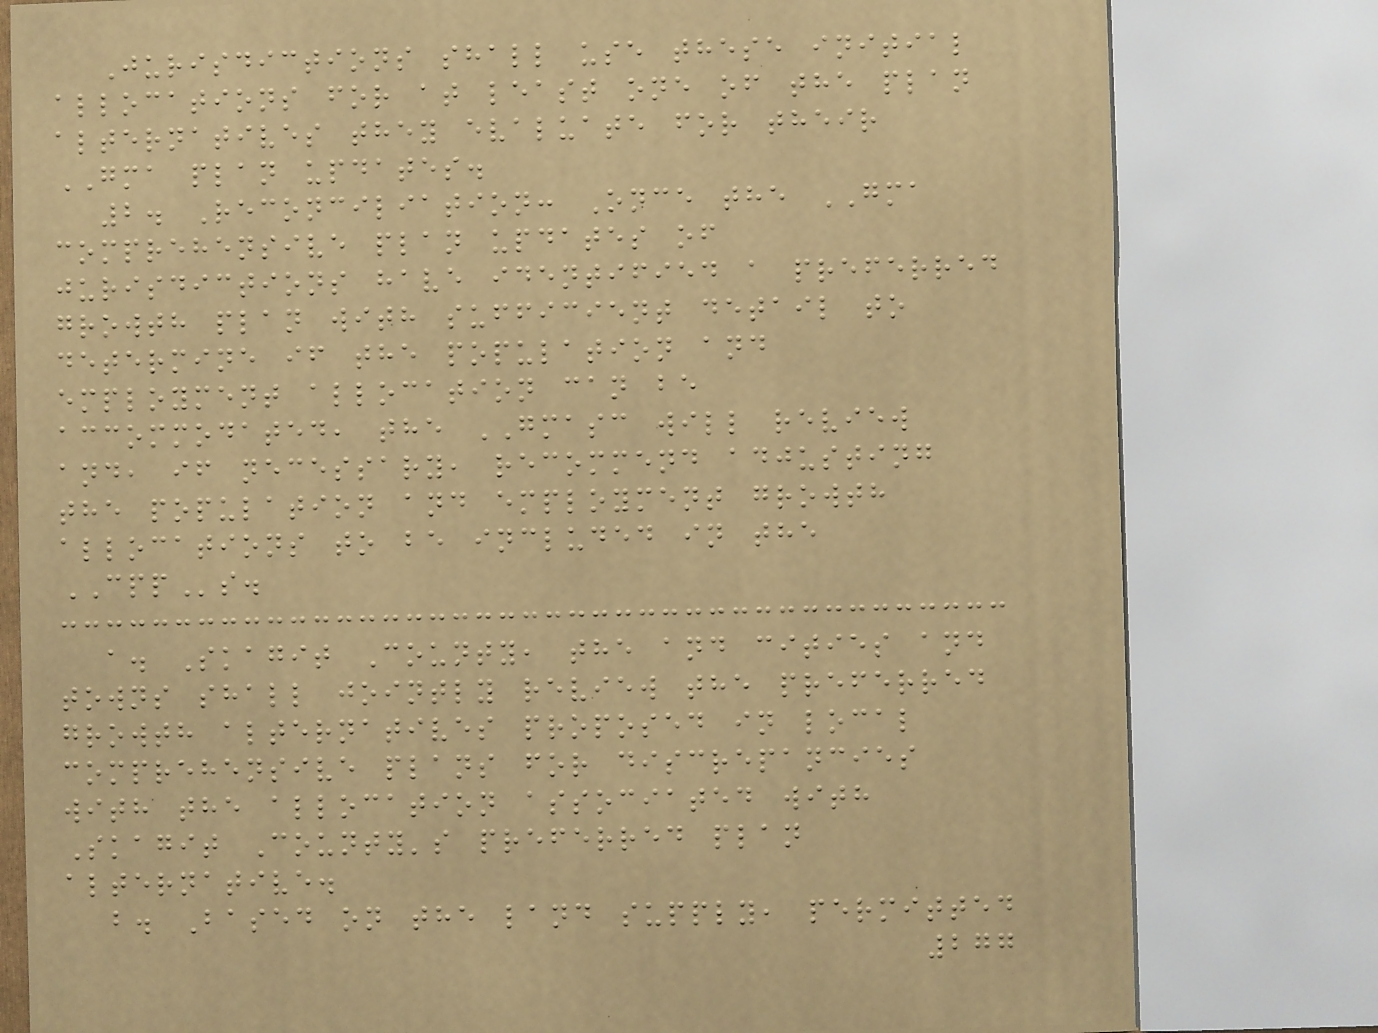Jurisdictions shall use these initial
allocations for at least one of the plan
alternatives they evaluate for their
GMA plan updates.
2. Reconciliation: Once the GMA
comprehensive plan updates of
jurisdictions have identified a preferred
growth plan with sufficient detail to
determine if the population and
employment allocation can be
accommodated, the GMASC will review
and, if necessary, recommend adjusting
the population and employment growth
allocations to be included in the
CPPs.
a. Skagit County, the and cities and
towns shall jointly review the preferred
growth alternatives proposed in local
comprehensive plans for discrepancies
with the allocation associated with
Skagit County's preferred plan
alternative.
b. Based on the land supply, permitted
277
